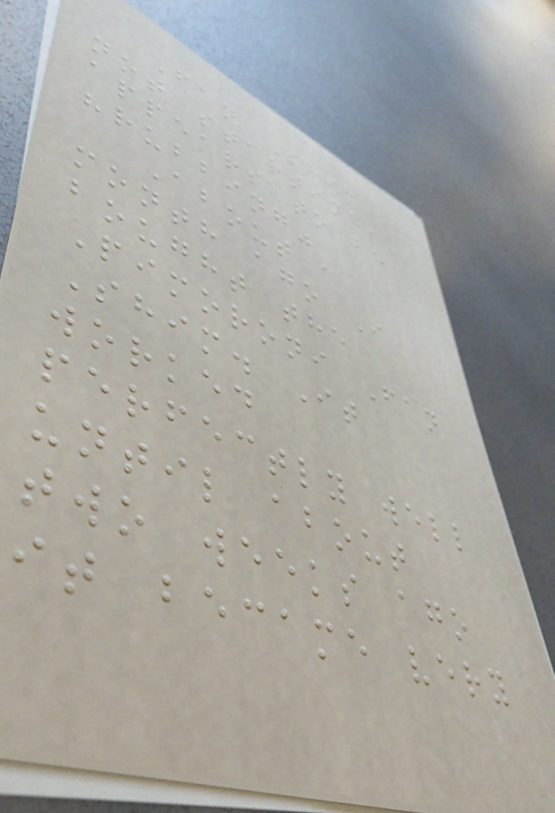Fan Shim
not starting,
appears to be
"rubbing"
About a
month ago I
bought the
Pimoroni Fan
Shim. It
worked
perfectly well
until about
two weeks ago
it became very
